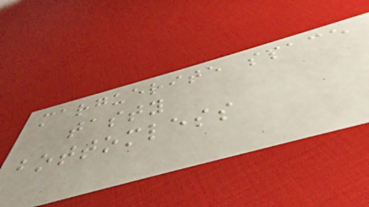marguerite space
tasty
bottomless
